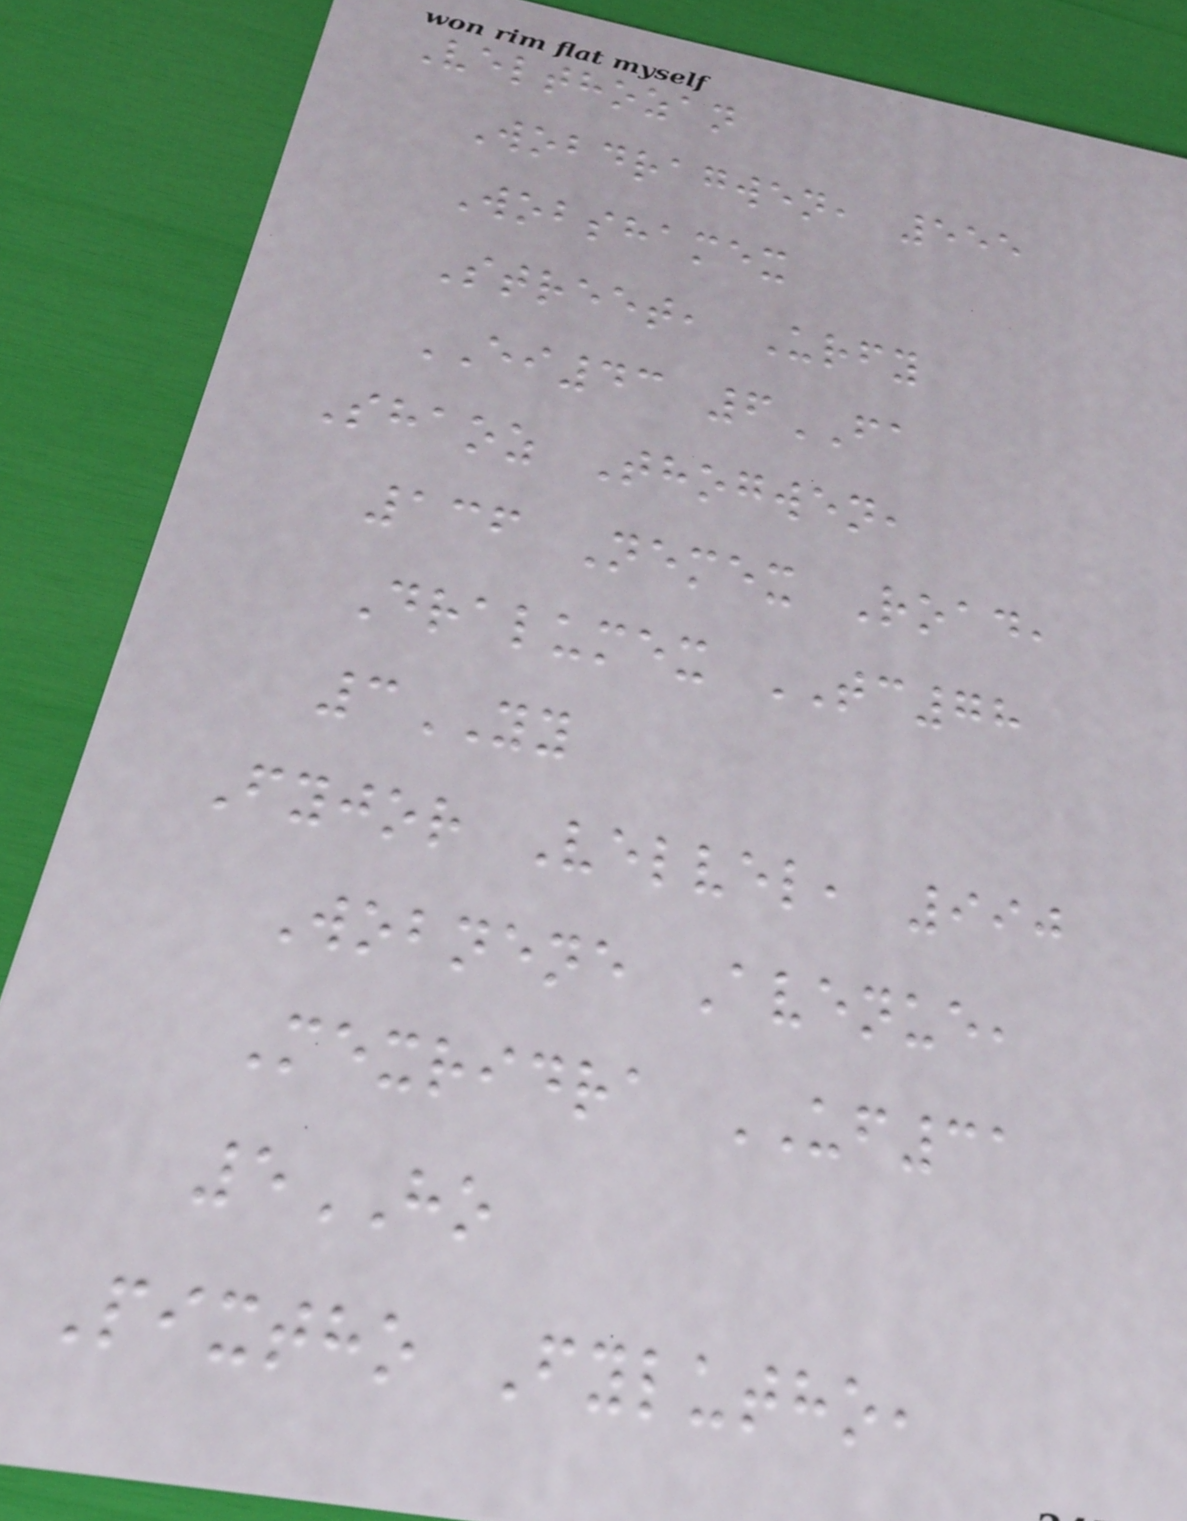Velthozan
Wobdragwen, 555
Wobshamex
Street, Urfy
EI43 6FA
Shaoz Thogwen,
136 Nemex Road,
Dralumex TC78
3YY
Fyjor Velvel, 990
Wobnene Avenue,
Mexridra UF31
5HO
Pixtho Fylutho,
